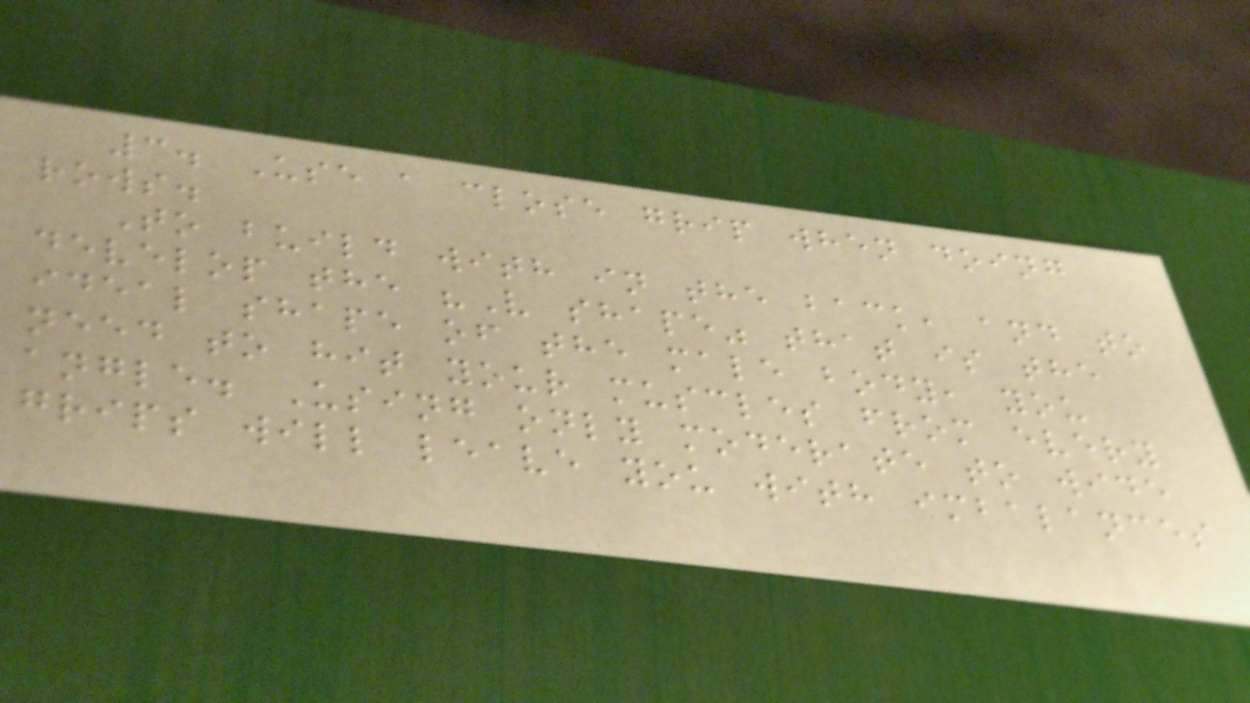3. Use a close grip when doing
rows.
To build with in the back, and to
develop the "V shape" that is the
ideal shape of the male body, you
need to hit your muscles from every
angle. Using only moderate to wide
grips will leave you with imbalances
